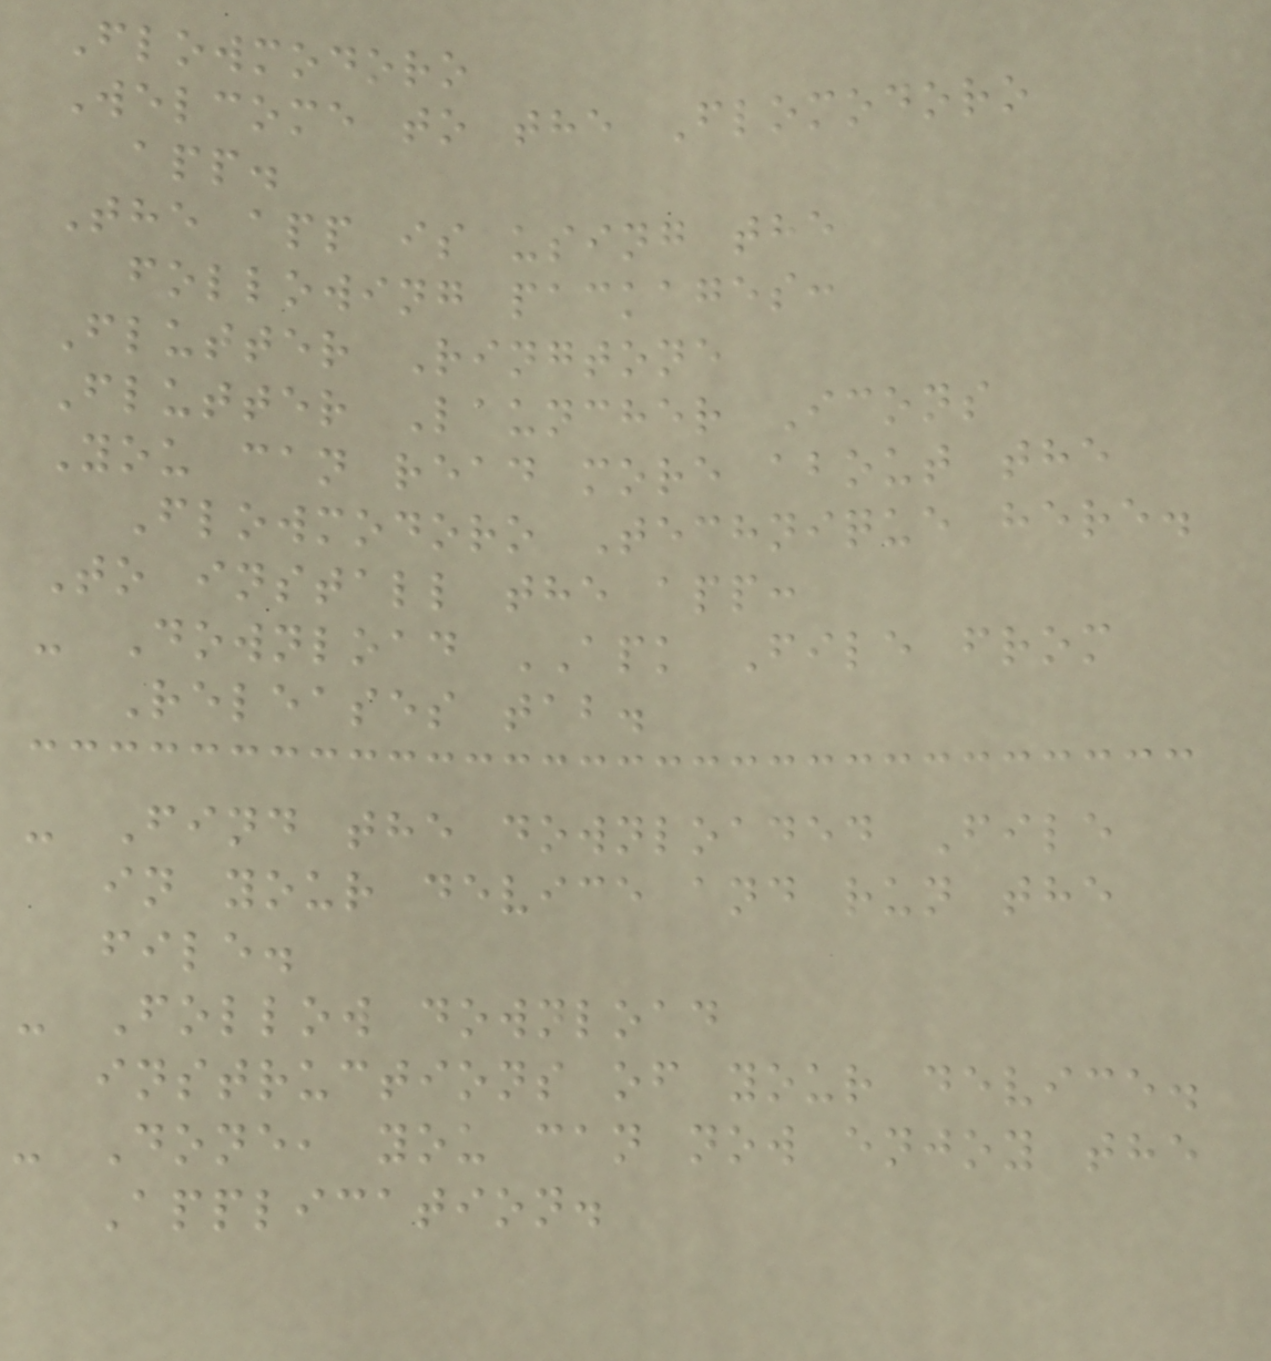Flowmodoro
Welcome to the Flomodoro
app.
The app is using the
following packages:
Flutter Ringtone
Flutter Launcher Icons
You can read more about the
Flowmodoro Technique here.
To install the app:
- Download APK File from
Releases tab.
- Find the downloaded File
in your device and run the
file.
- Follow download
instructions of your device.
- Done, you can now enjoy the
Application.
